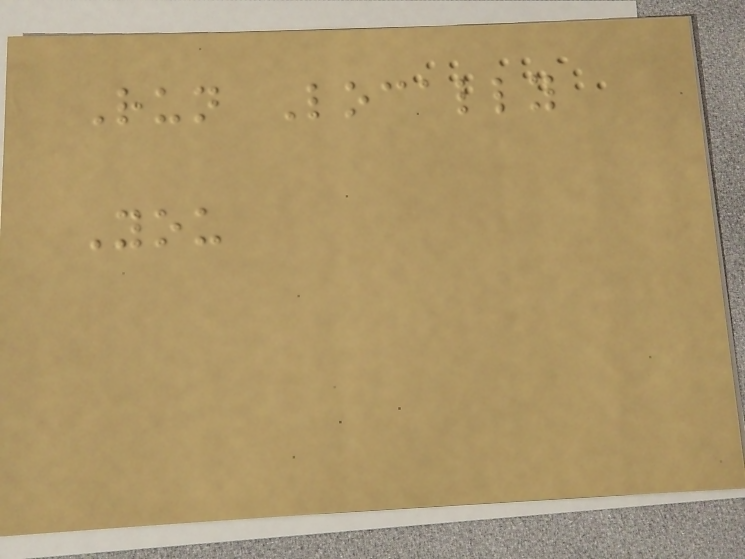Run Locally
You
